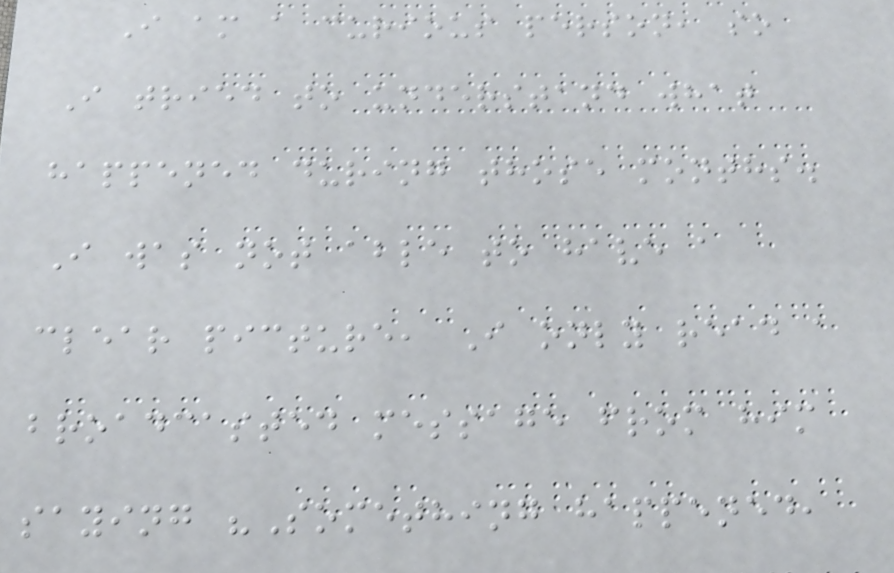I am a curious person, so
I tried to understand what
happened during those months.
I was not able to have a
clear picture, I only read a
broadcasted message from him
saying "Something happened,
